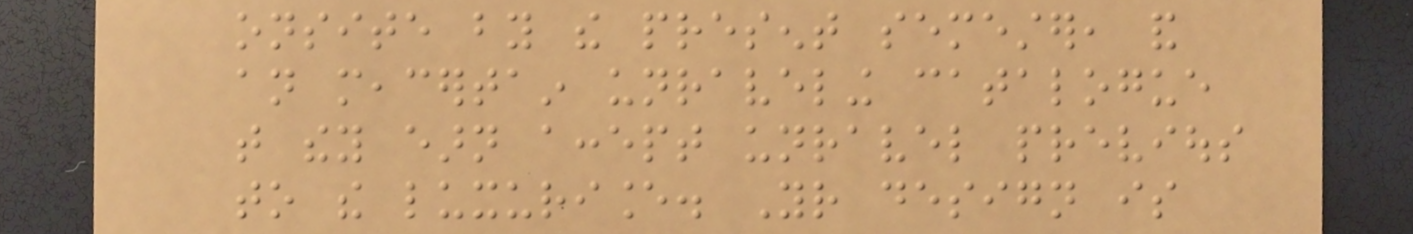onsite by the present semester, and
an meacertain unraveling catalogue
that they earn accept unravel previous
to the luxuriance. Your design is
